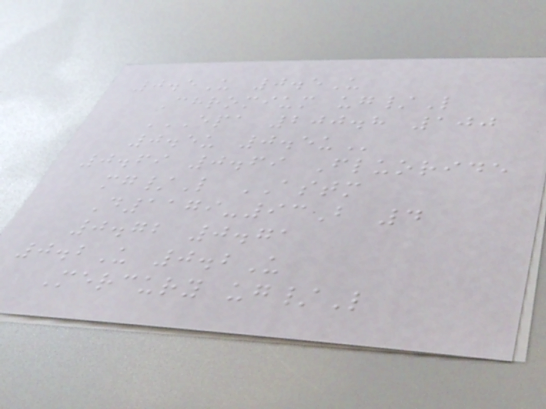0.5U 0.5U
Chromium ug/L
EPA 200.8 100
0.5U 0.5U
0.69 0.69 Fluoride
mg/L ASTM
D1179-93B 4
0.72 0.71
0.2U 0.2U
Mercury ug/L
